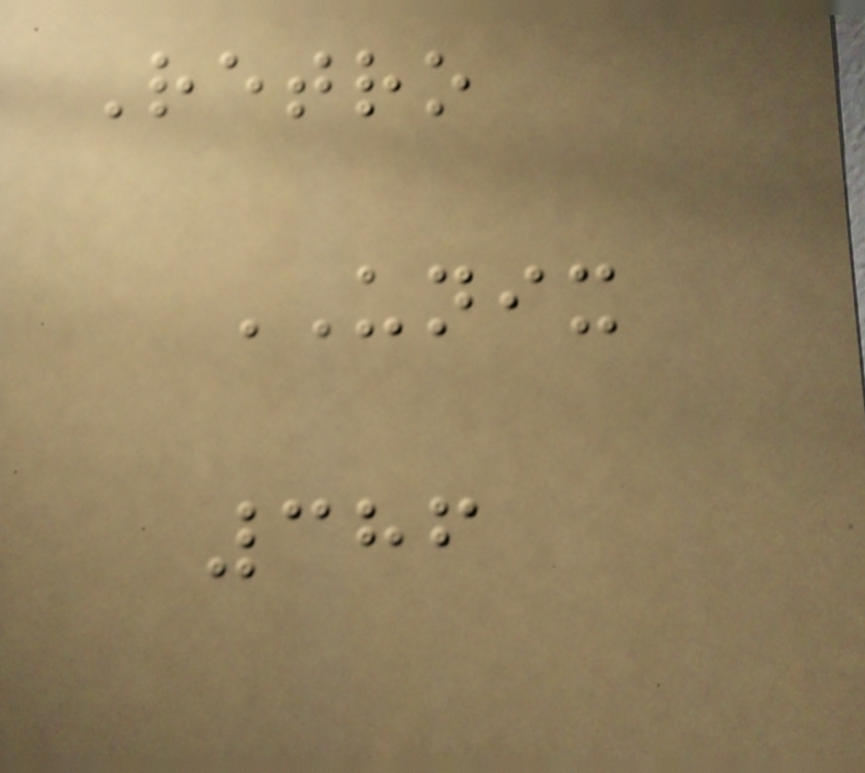Retro
UNIX
386
